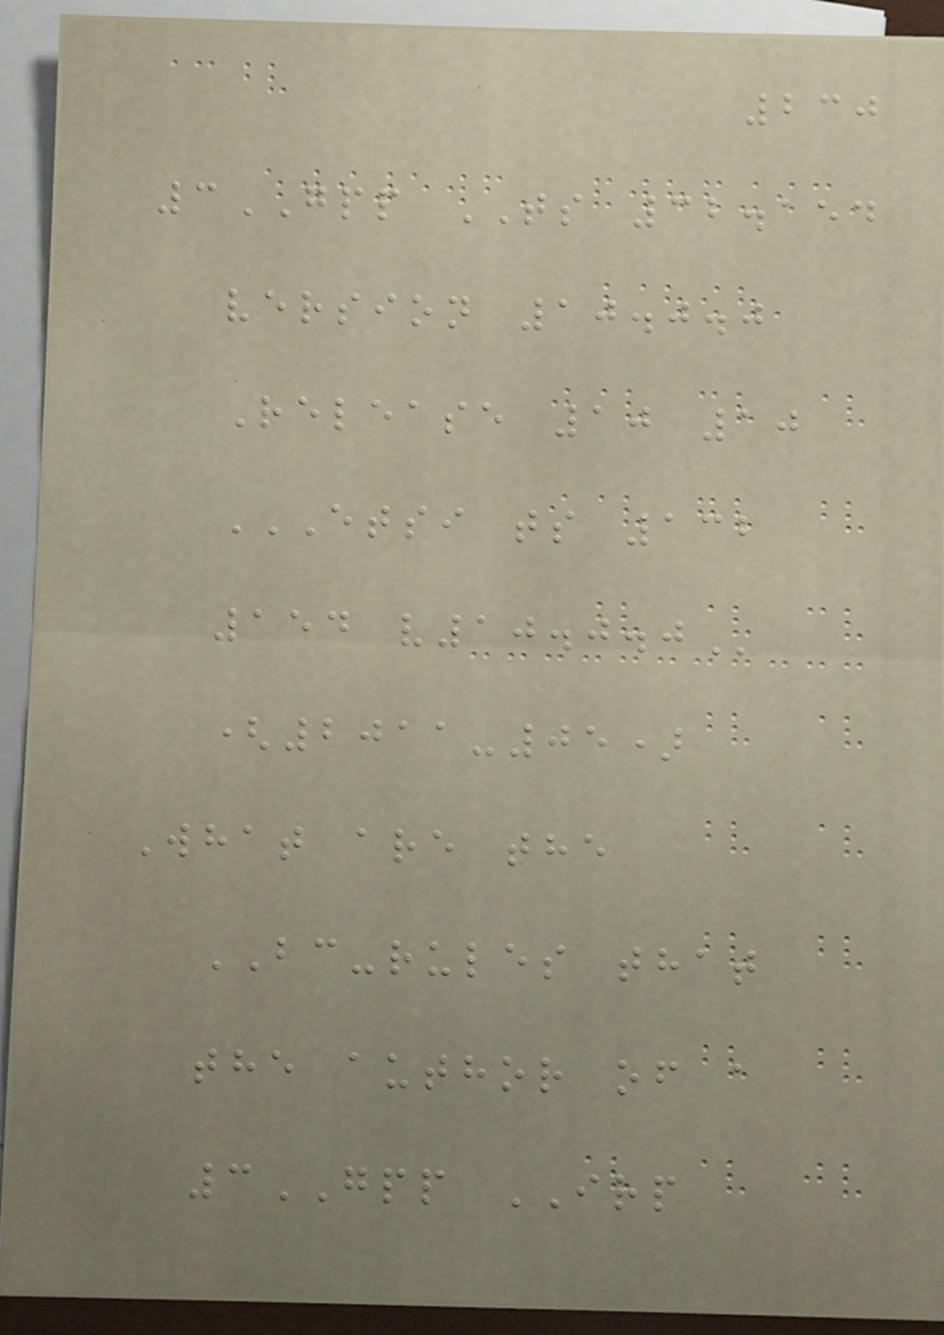230
3GPP TS 32.154
version 10.0.0
Release 10 10
ETSI TS 132
154 V10.0.0
(2011-05)
What are the
BC-rules that
the author of a
3GPP IRP
